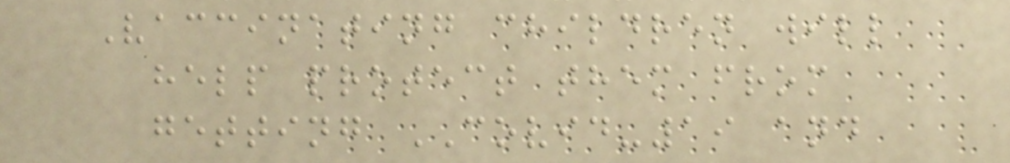Vaccinating children will
help protect them from
getting COVID-19 and
